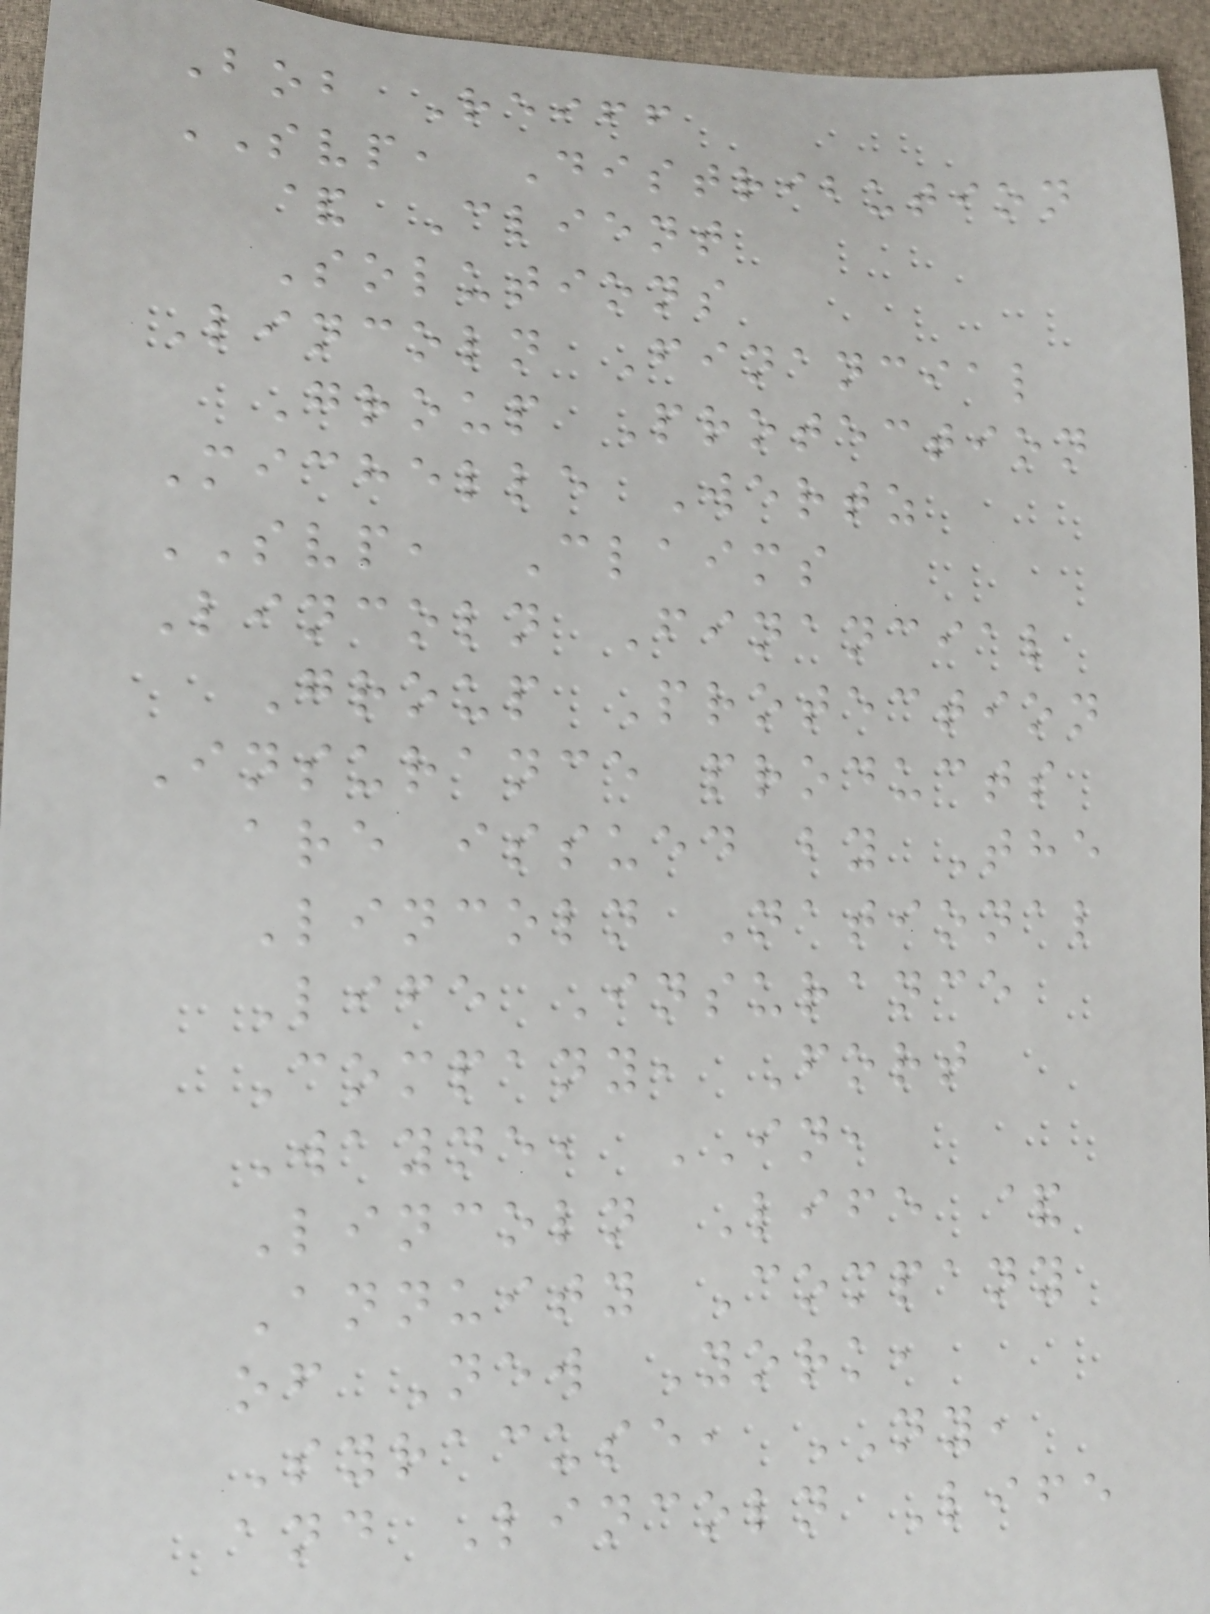Bob Reiff
SVP, Distribution
& Client
Solutions
Lincoln Financial
Group Protection
Michelle Wertz
SVP, Claims
Lincoln Financial
Group Protection
Insurance products
are issued by The
Lincoln National
Life Insurance
Company, Fort
Wayne, IN,
Lincoln Life &
Annuity Company
of New York,
Syracuse, NY,
and Lincoln Life
